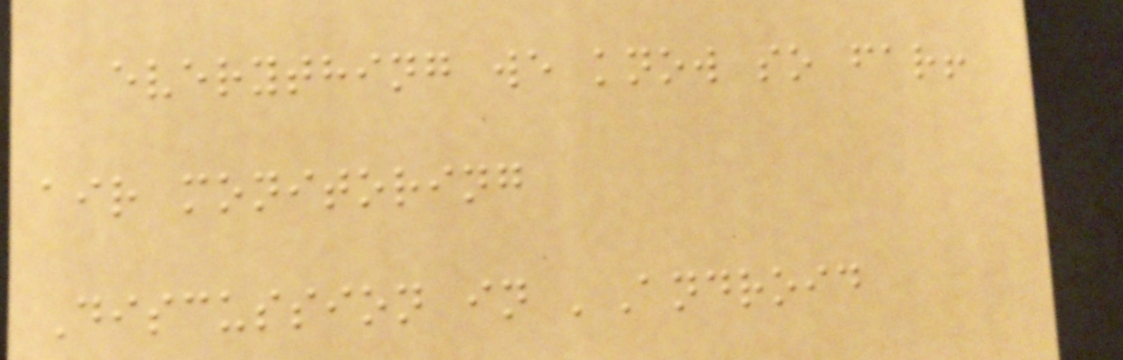everything we know so far!
air monitoring
Discussion in 'Android
